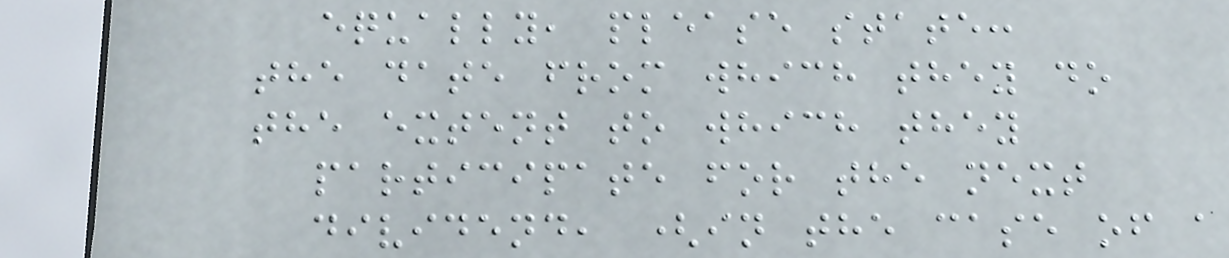equally, please state:
the date from which they do
the extent to which they
participate for the next
dividend, (in the case of a
